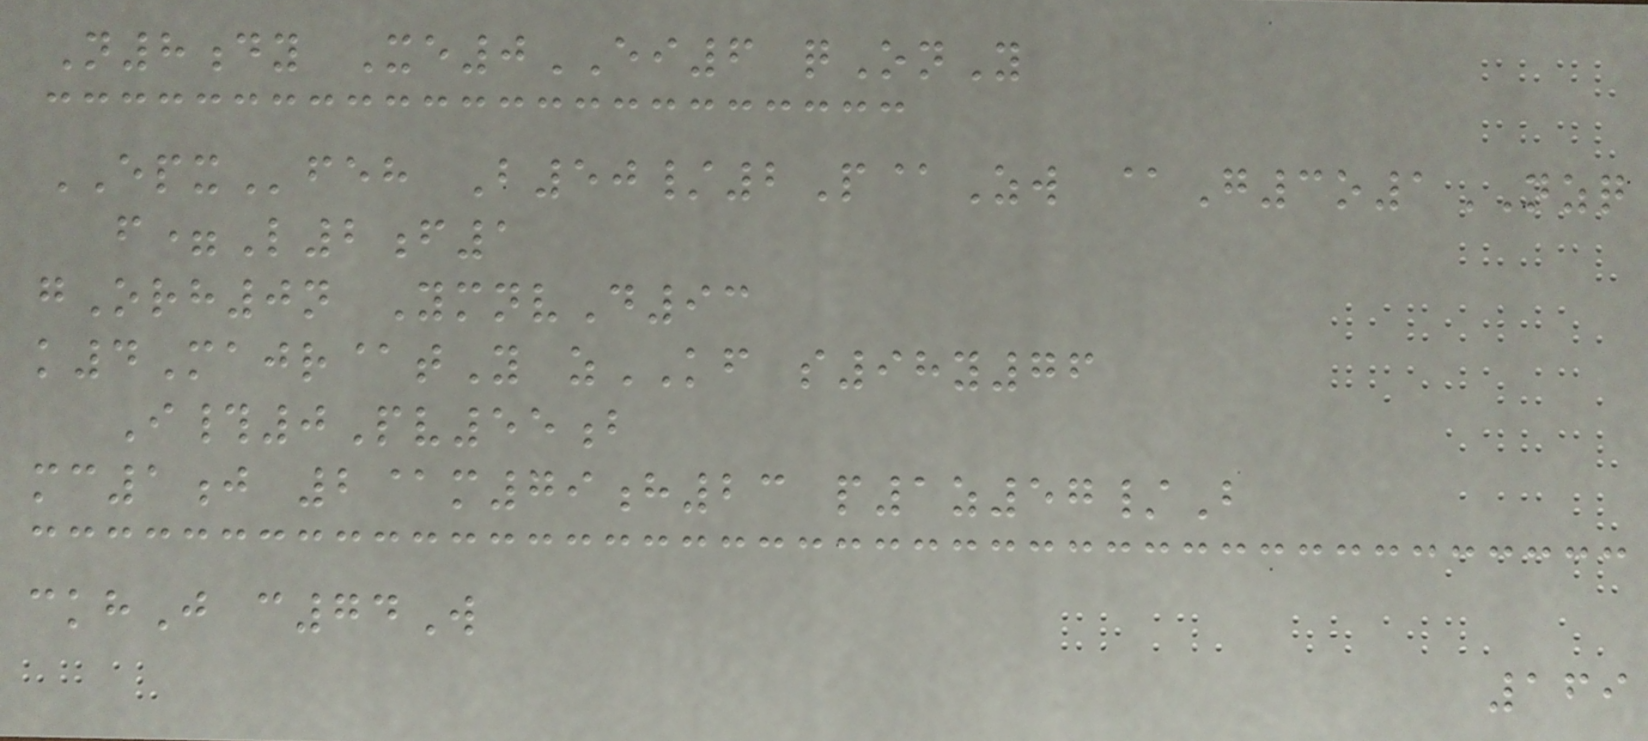N8dy Xe0EI6 qOnY
EPXfeh B50/2P@Zw @G3o1NZQ
f=L2f1
gOrh0n YmnvD93
k4Majr@tY zKF s98y76
I#0Pv55b
mc1j 2@m79h23 p1z57/B
ckhJ c74W
169
